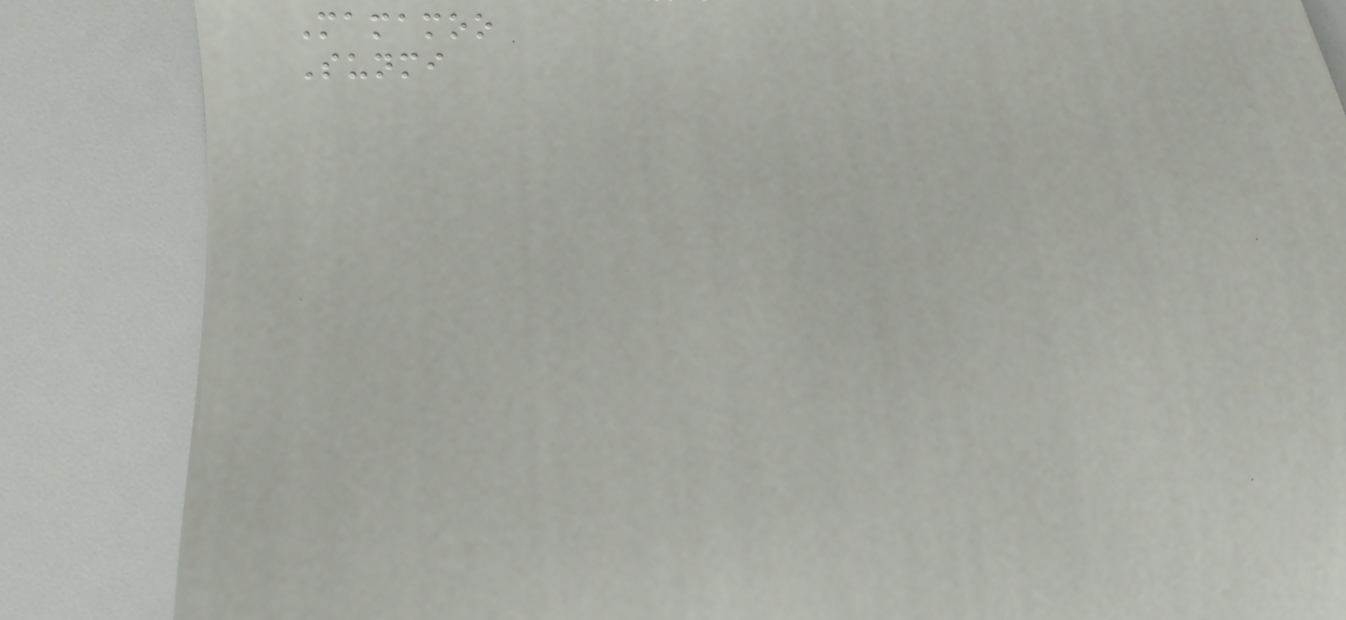Mamamoo
Sunmi
